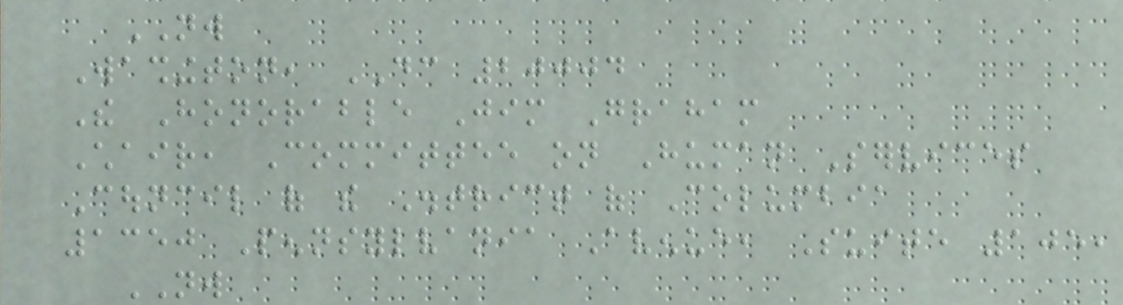NW
Washington, DC 20004
The Honorable Jim Graham
Chair, Committee on Human Services
Council of the District of Columbia
1350 Pennsylvania Avenue, Suite 105,
NW
